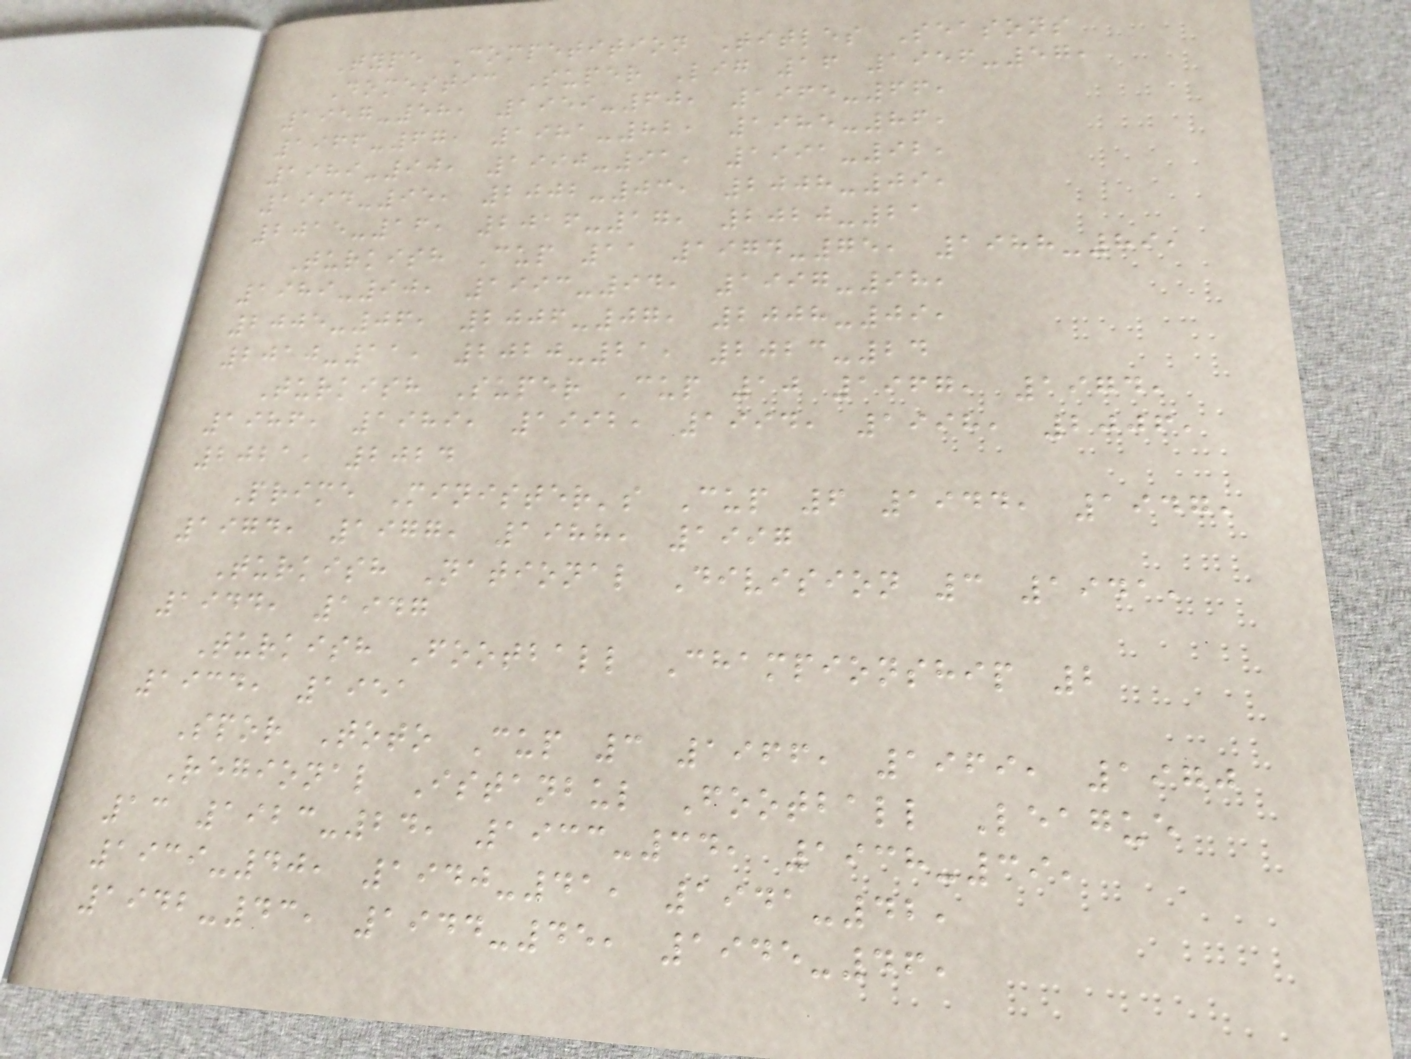Type Competition Titles Seasons
Domestic Super Lig 16 1956-57,
1957-58, 1959-60, 1965-66,
1966-67, 1981-82, 1985-86,
1989-90, 1990-91, 1991-92,
1994-95, 2002-03, 2008-09,
2015-16, 2016-17, 2020-21
Turkish Cup 11 1974-75, 1988-89,
1989-90, 1993-94, 1997-98,
2005-06, 2006-07, 2008-09,
2010-11, 2020-21, 2023-24
Turkish Super Cup 10 1967, 1974,
1986, 1989, 1992, 1994, 1998, 2006,
2021, 2024
Prime Minister's Cup 6 1944, 1947,
1974, 1977, 1988, 1997
Turkish National Division 3 1941,
1944, 1947
Turkish Football Championship 2
1934, 1951
Spor Toto Cup 3 1966, 1969, 1970
Regional Istanbul Football League
13 1923-24, 1933-34, 1938-39,
1939-40, 1940-41, 1941-42,
1942-43, 1944-45, 1945-46,
